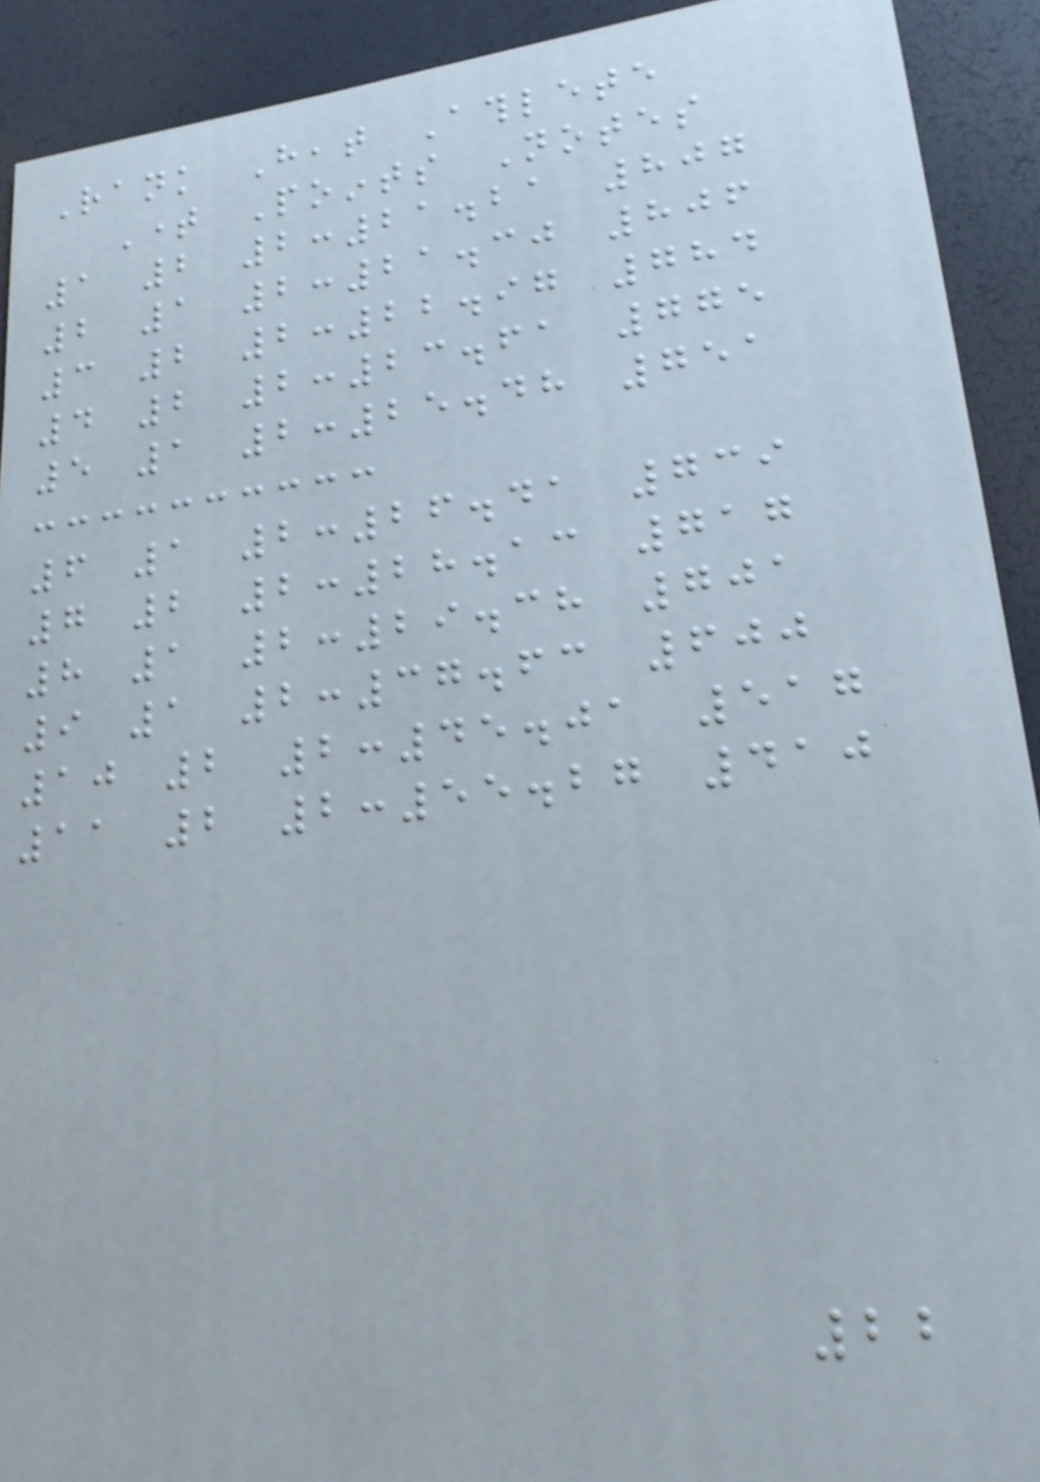Rank Heat Athlete
Time Points Notes
1 2 2:21.21 807
2 1 2:21.30 806
3 2 2:22.97 784
4 2 2:23.61 775
5 1 2:25.48 751
6 1 2:26.41 739
7 2 2:28.13 717
8 1 2:29.38 701
9 1 2:37.63 600
10 2 2:45.01 517
11 2 2:55.27 410
22
